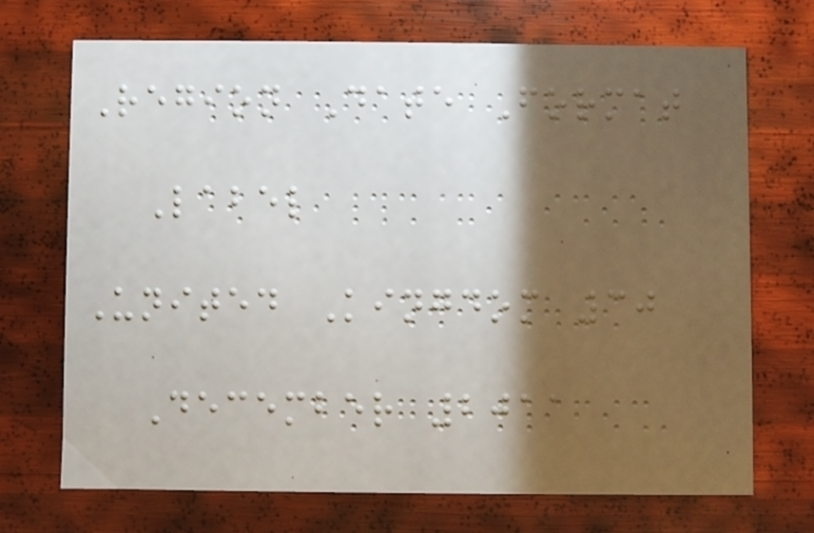Region Date Format
Label
United Kingdom 30
December 2011
